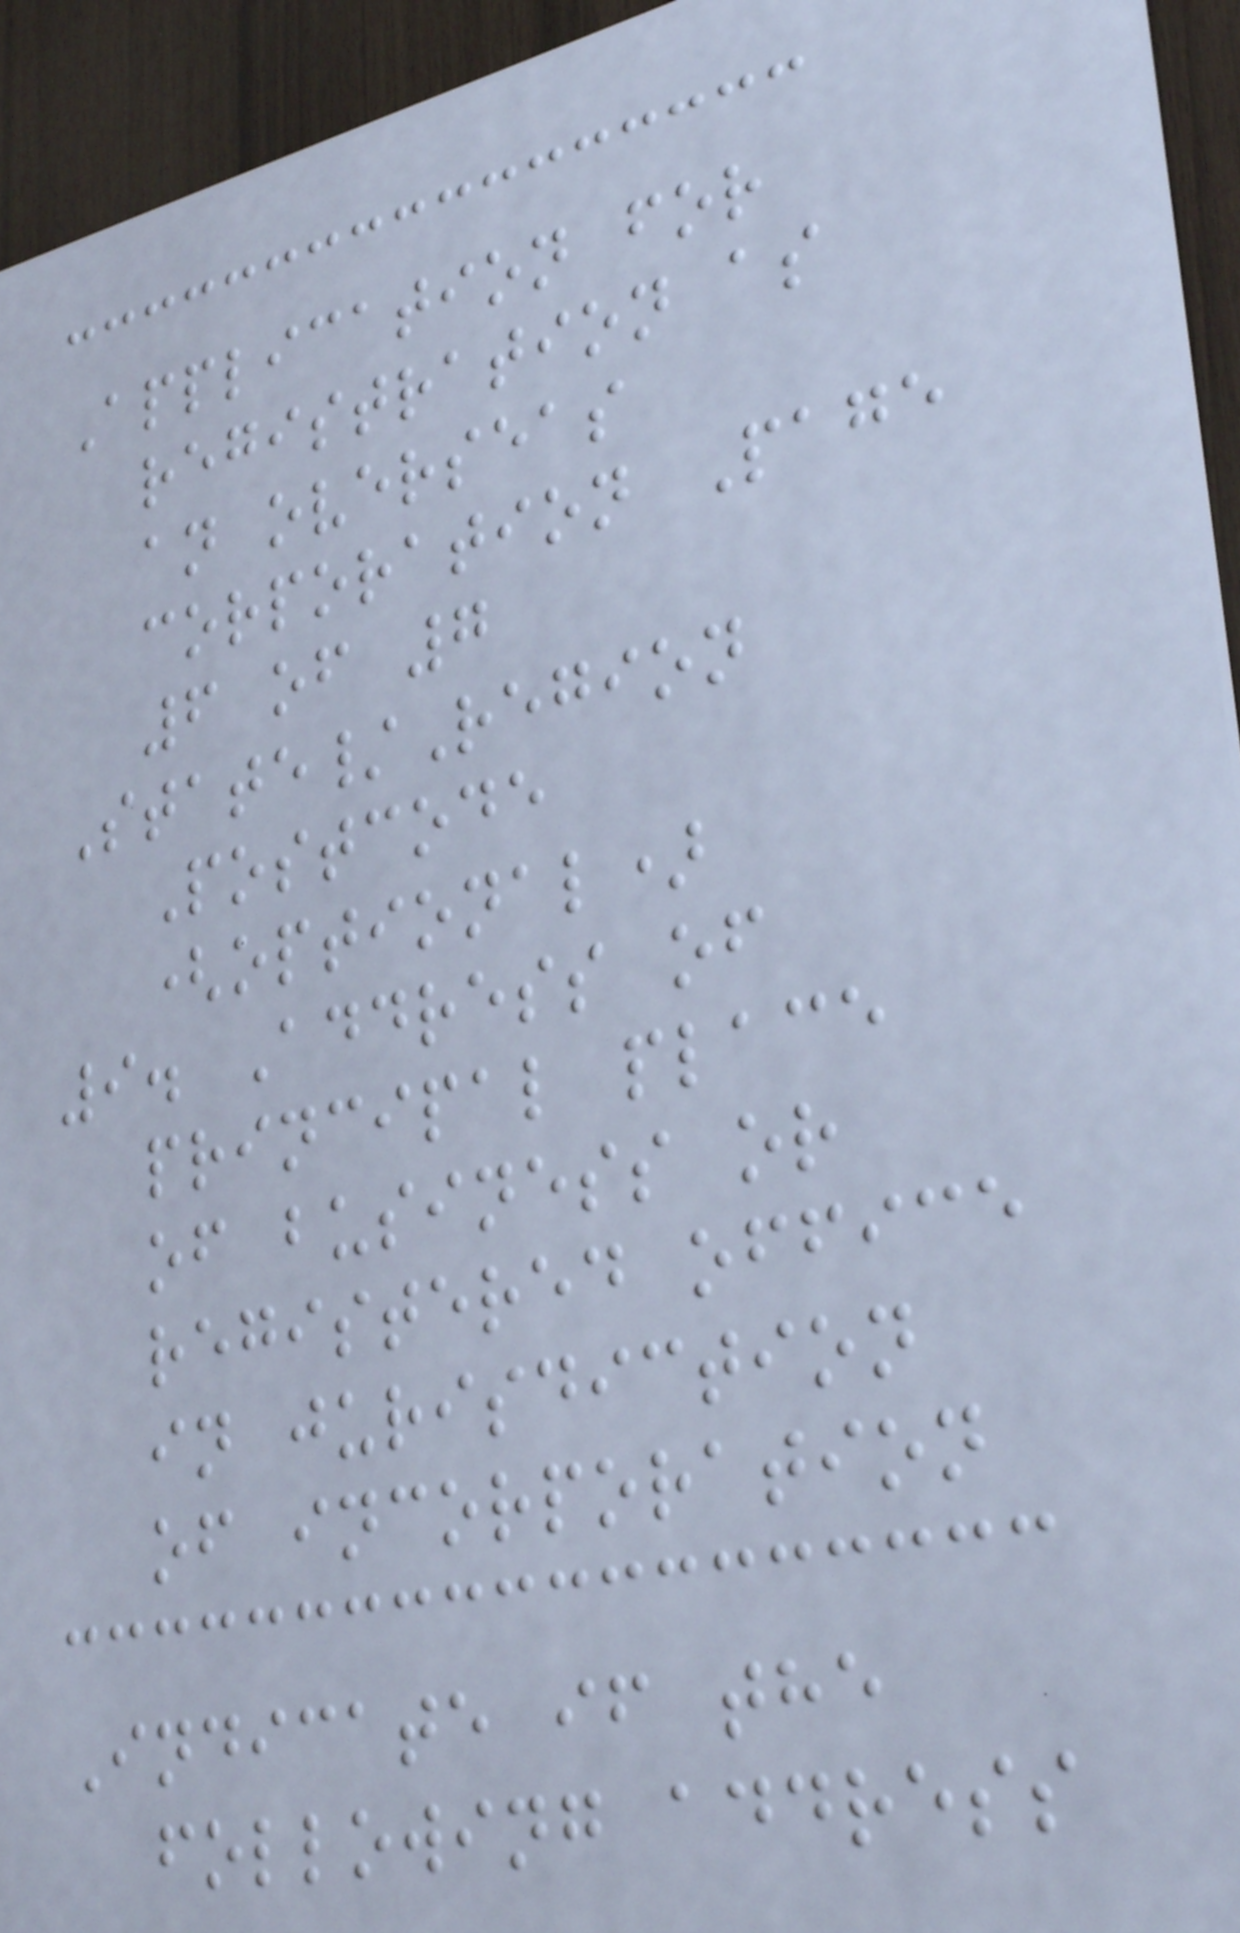Application for
registration as
an overseas
corporation Page
6 of 7
State/Region
Postcode
(optional)
9. Address of
principal place
of business or
registered office
in jurisdiction
of incorporation
Indicate if the
following address
